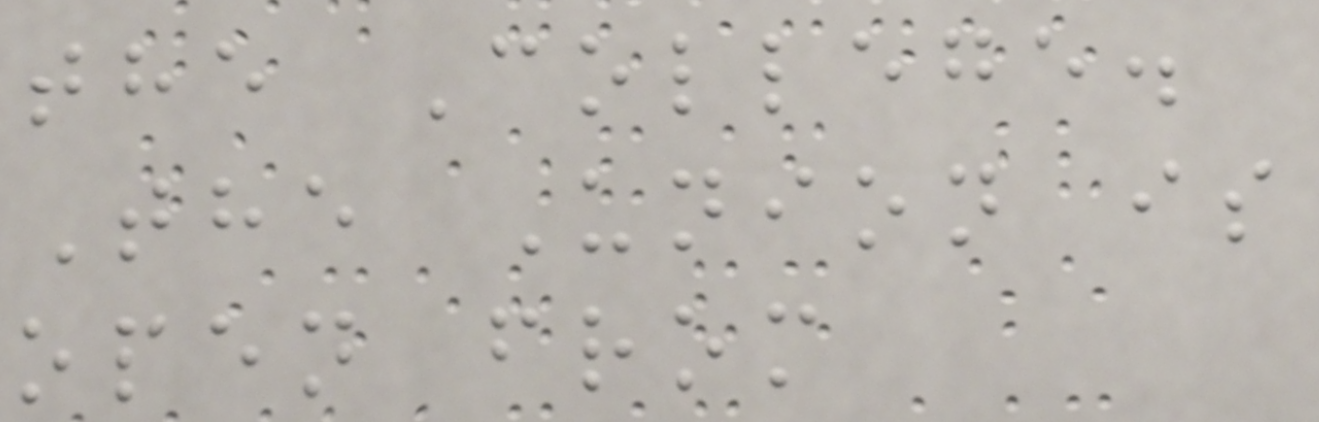the College.
The Union is
open from
